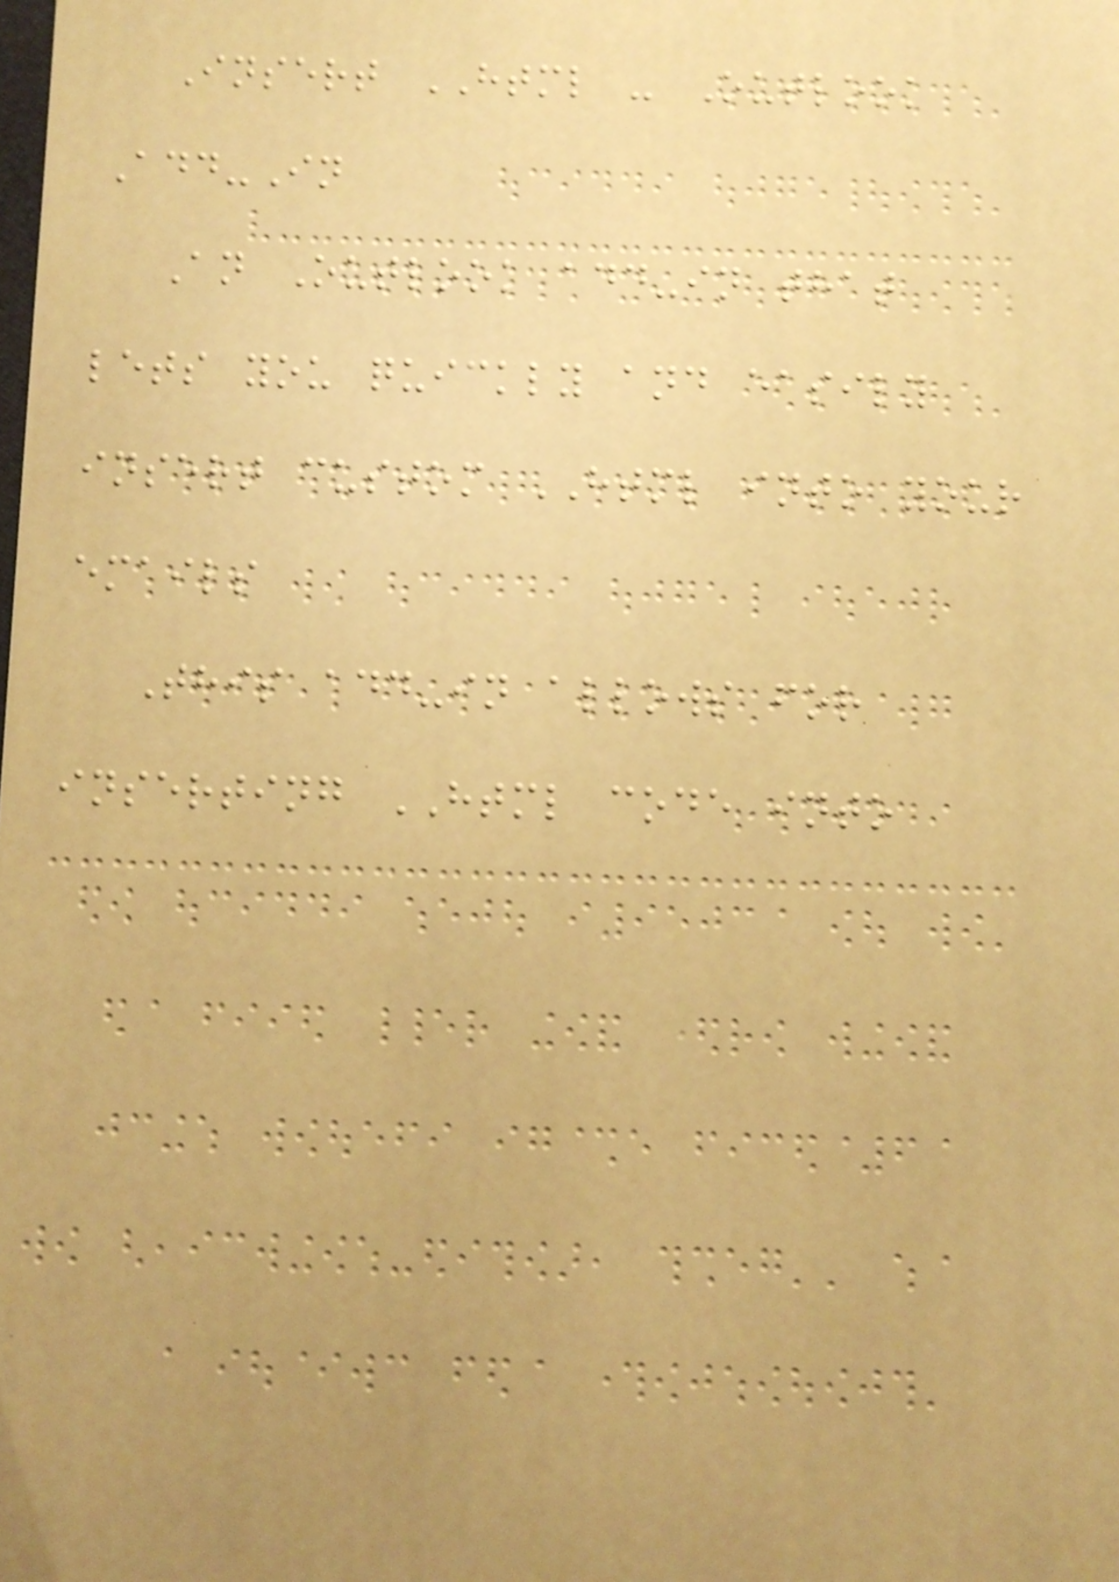Insert HTML - Outlook
Add-In
An Outlook add-in that
lets you quickly and easily
insert custom HTML into your
emails
This add-in allows for
inserting HTML code into
